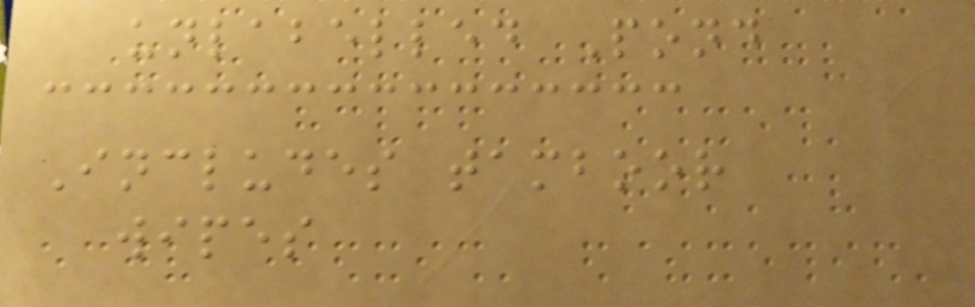unlabelled Pond
Includes tamboor
wipes
